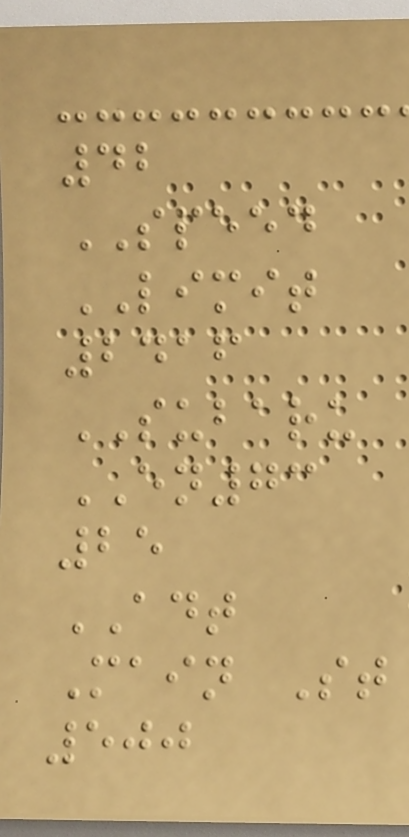42
SPEED
LIMIT
2416
SUBARU
EN73
25
ADT
Main St
500
